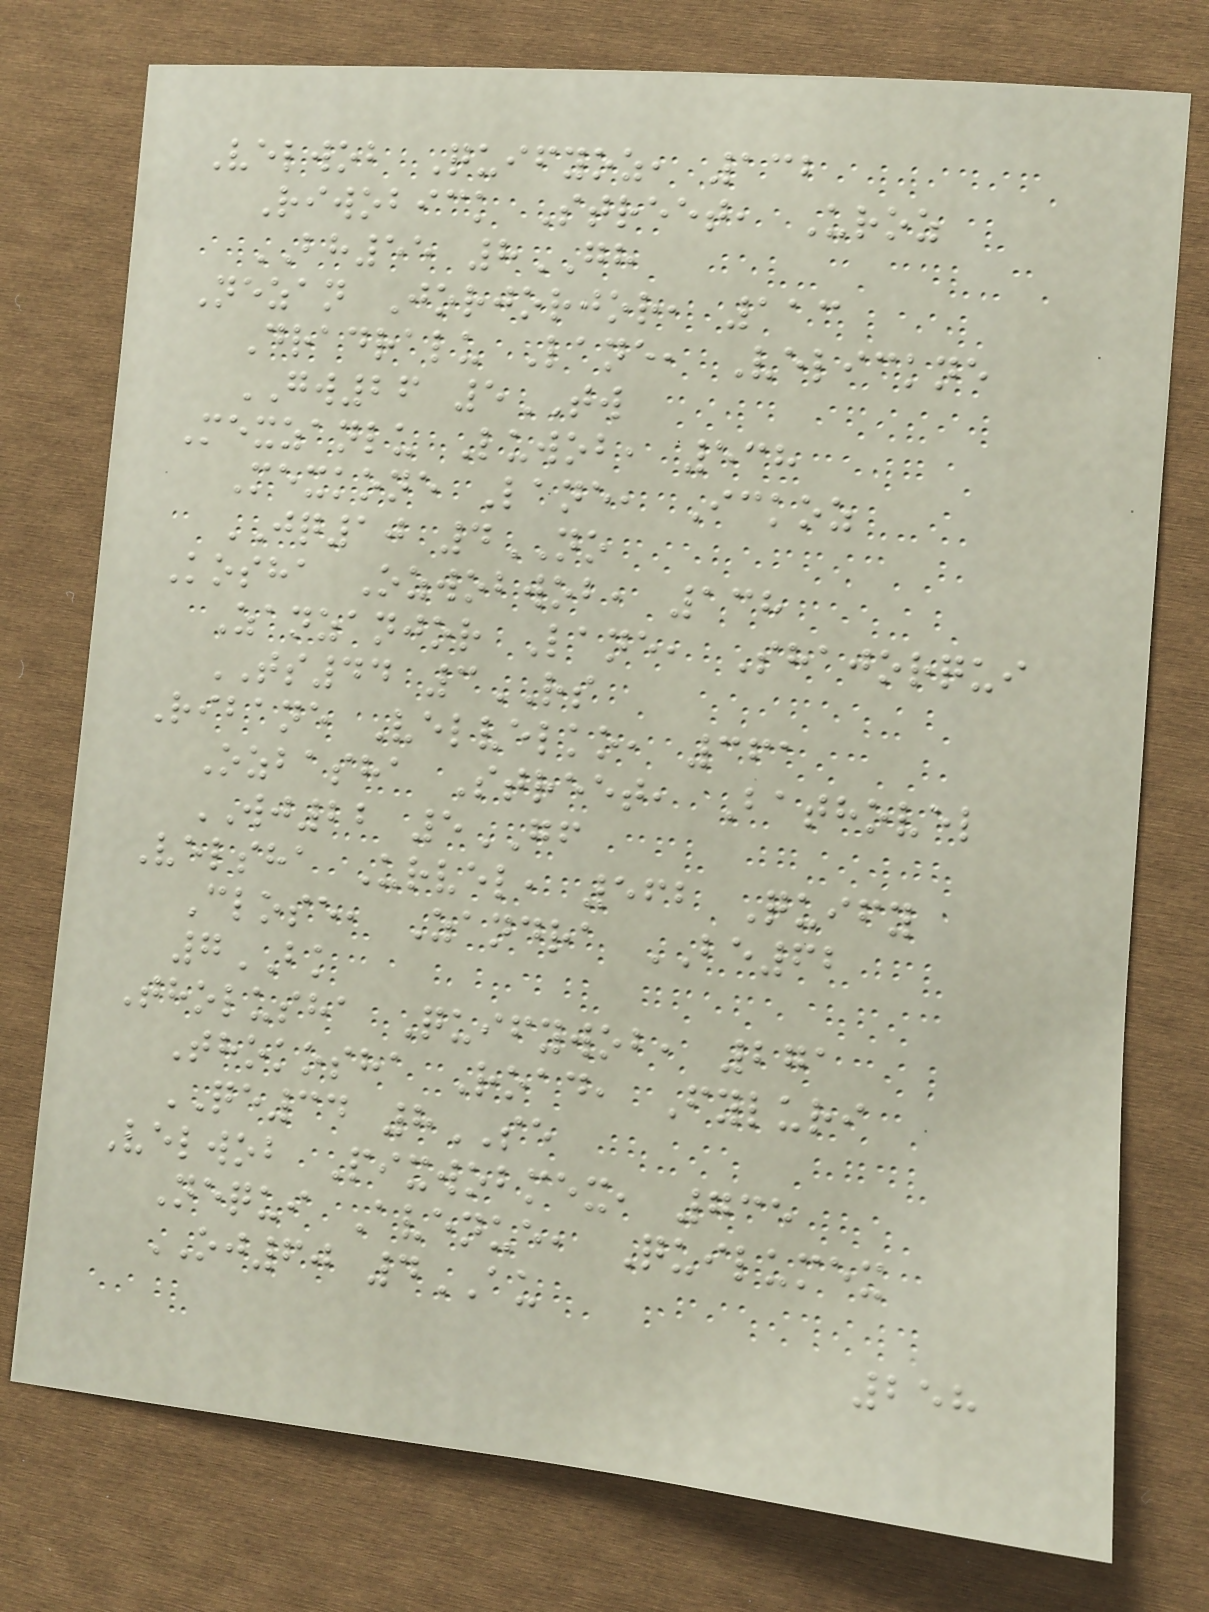Velwob Quifyoz, 132
Riwobick Street, Uroz
BH55 8GH
Nezan Jorjorjor, 113
Dradralu Lane, Velickne
GW26 5TW
Mexzanlu Luwob, 538
Mexkone Lane, Ickoz
JQ10 4NO
Kosha Ozwobwob, 138
Zanzanjor Lane, Shajorqui
TS44 3RS
Ribane Velvelko, 361
Ozbasha Street, Bathovel
WJ22 5GF
Velsha Urvel, 562 Quify
Close, Zandra BE62
7BK
Tholusha Quifywob, 271
Thokosha Road, Fyluri
QE34 8SE
Velwob Pixwobmex, 735
Nequi Avenue, Quilumex
OJ60 4AU
258
